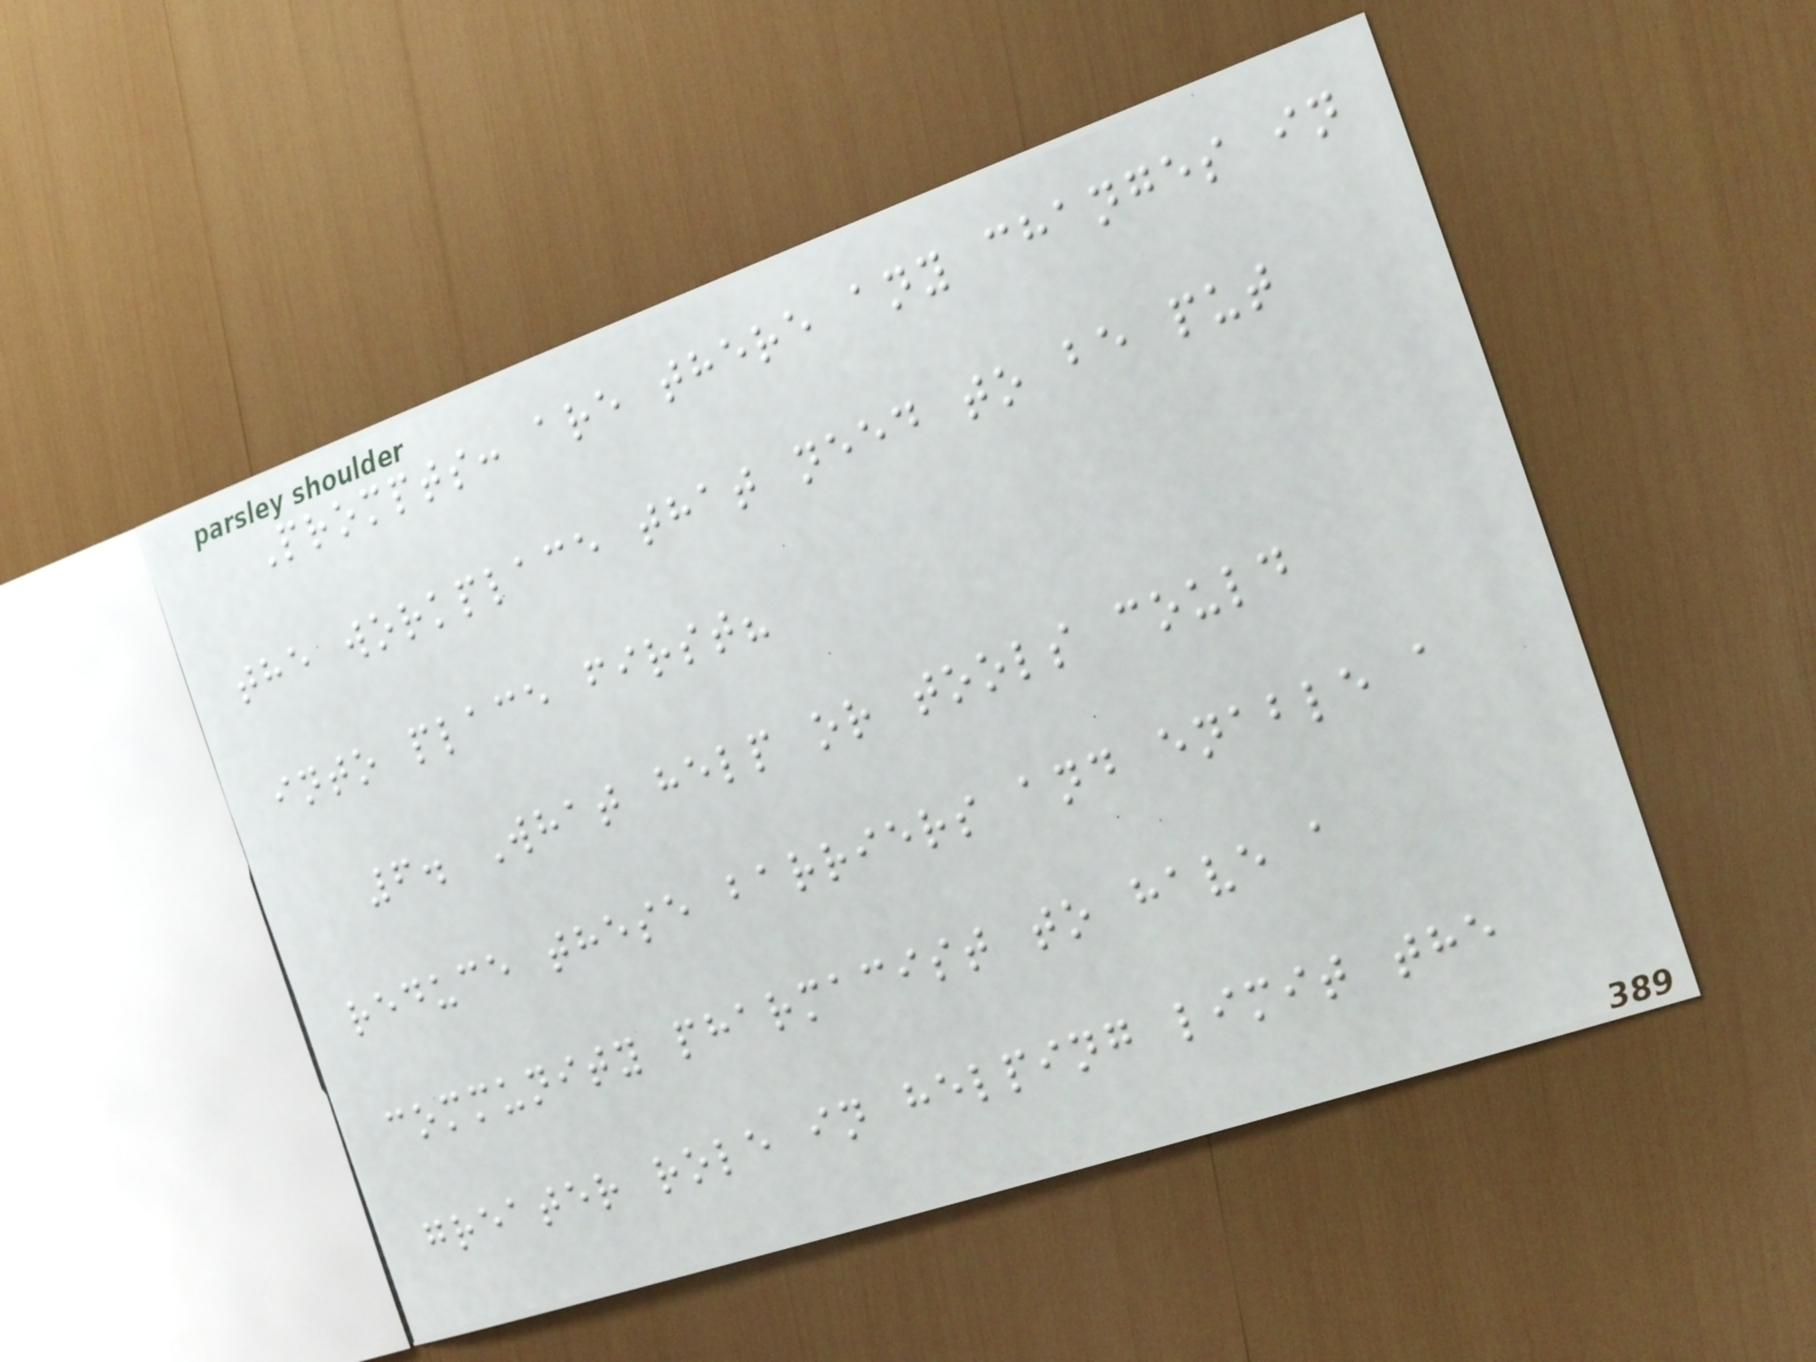Prompts: are there any changes in
the workplace that need to be put
into place first?
6. What help or tools could
reduce these barriers and enable a
community pharmacist to have a
greater role in helping limit the
